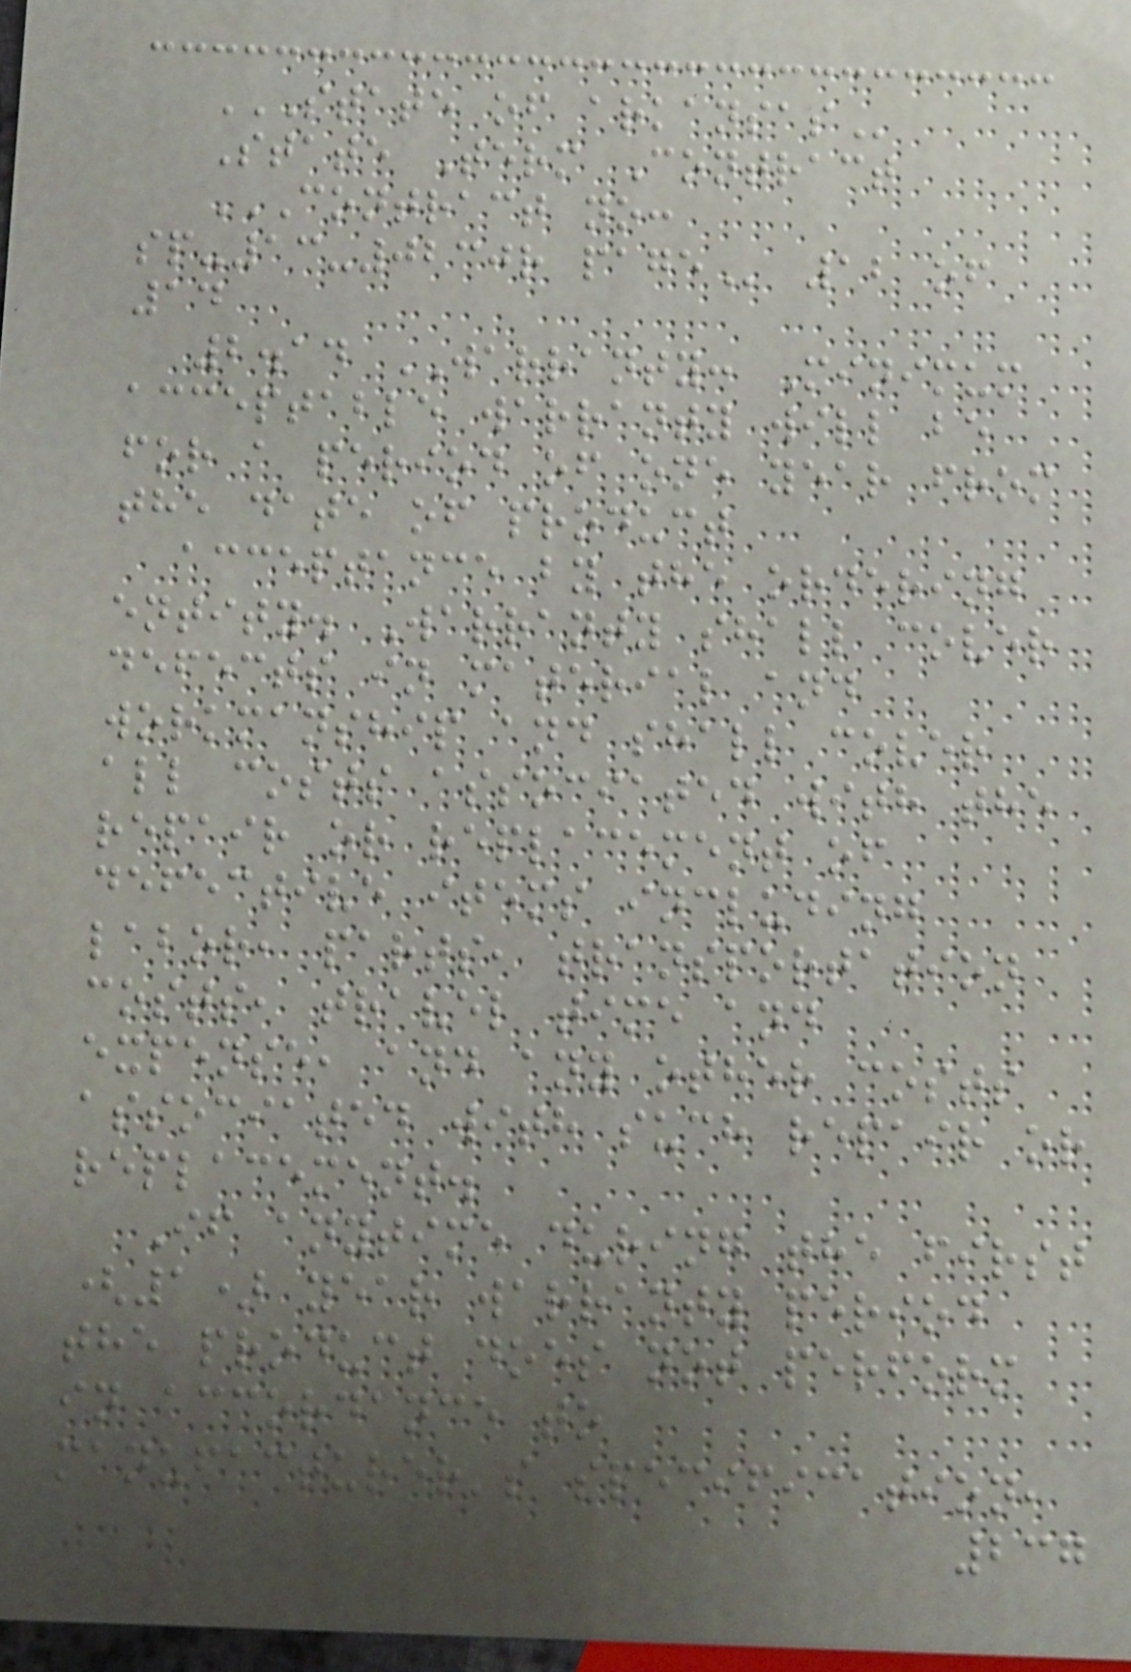STATE OF ARKANSAS
State Term Contract
CONTRACT NO:
SP-13-0230R PAGE 12 of
14
2.14 WARRANTY: Minimum
acceptable warranty will be
for a period of one year from
the date of product
acceptance by the ordering
entity. Warranty shall cover
defects in material and
workmanship and shall cover
all costs associated with the
repair or replacement of
defective items including
labor, parts, transportation
costs, travel time and
expense, and any other costs
associated with such repair or
replacement.
If anytime during the first
(1) year warranty period
the product does not perform
in accordance to
manufacturer's specification,
237
